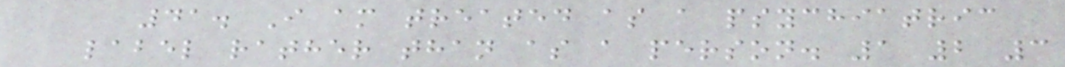41. I am treated as a psychiatric
label rather than as a person. 1 2 3
